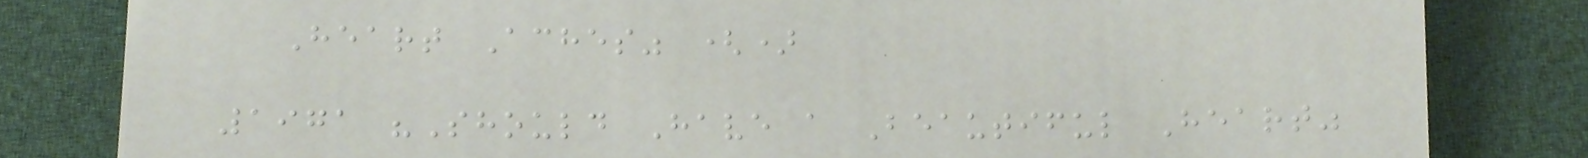Heart Aches" ()
1971 "Should Have a Beautiful Heart"
